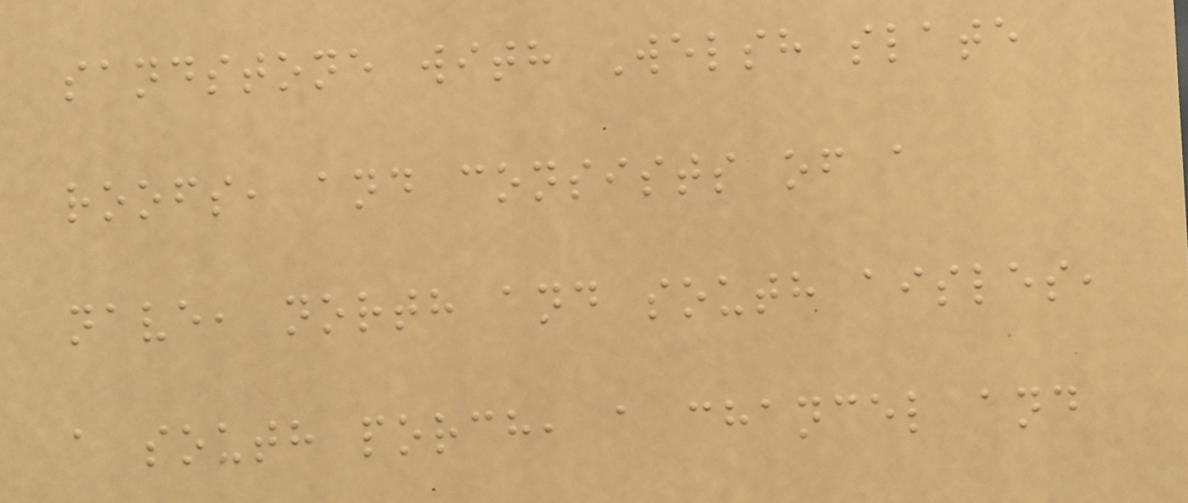sandstone with Welsh slate
roofs, and consists of a
nave, north and south aisles,
a south porch, a chancel and
